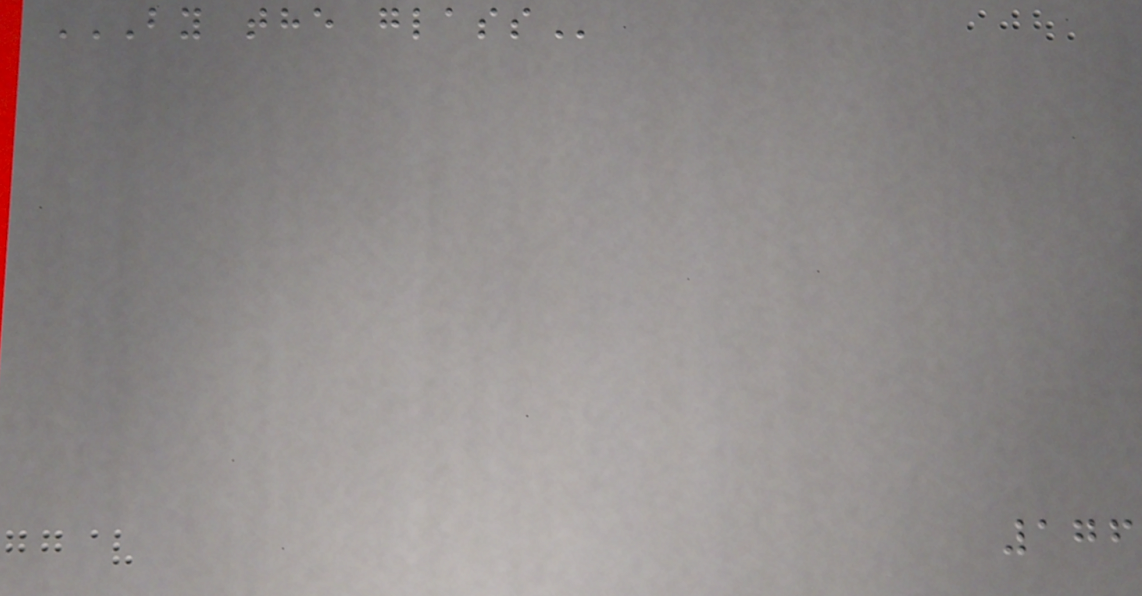BY THE GLASS
176
